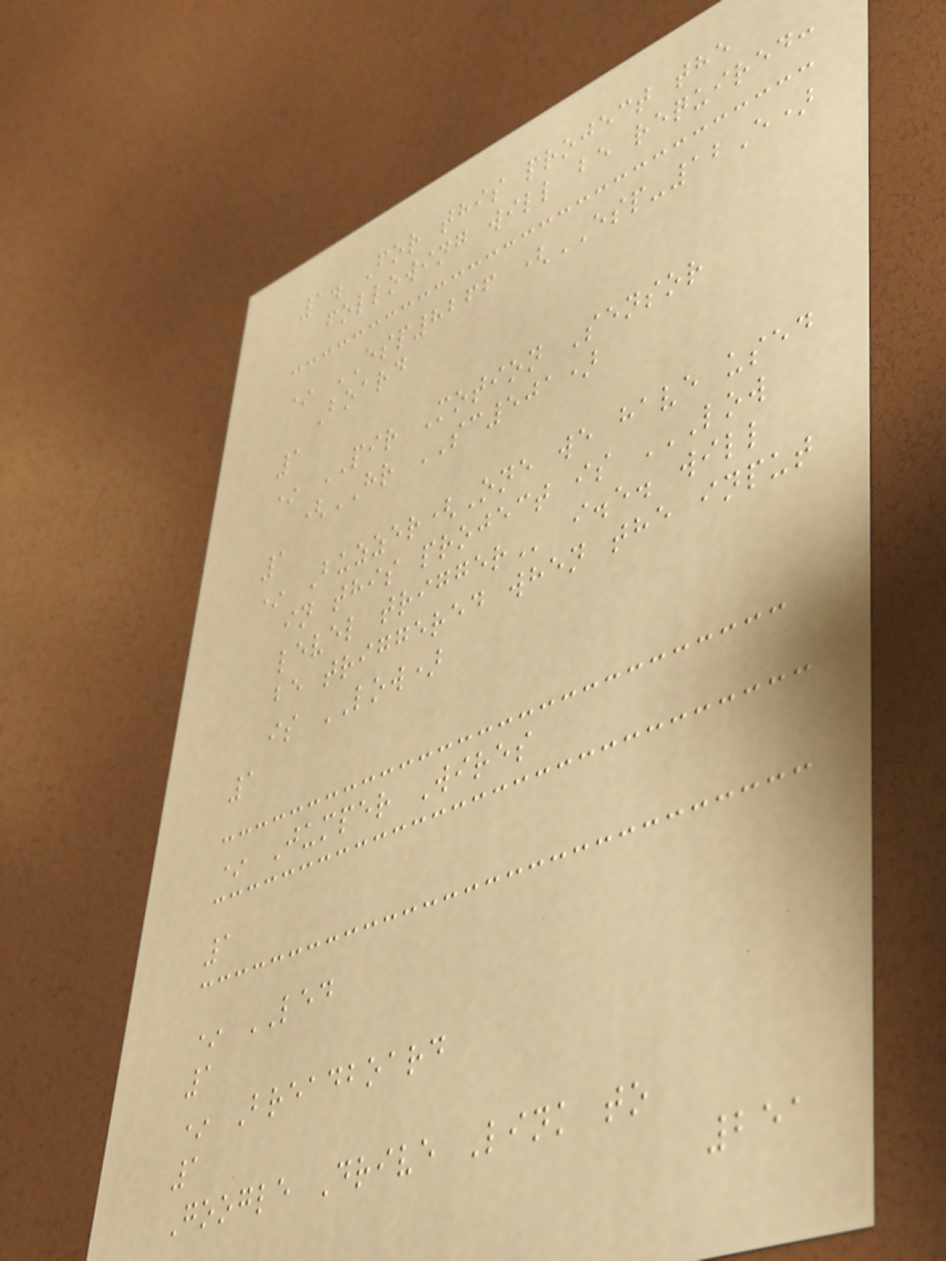1. For this project the
following will be required:
* ESP8266 (ESP-12E)
Board
1
* PIR Motion Sensor
(HR SC501)
1
* Buzzer(One we have used
in this project is LOW
LEVEL TRIGGER i.e. will
be triggered when the input
is LOW)
1
* Jumper Wires
1
* LED
1
* Breadboard
1
Google Drive Link to
251
